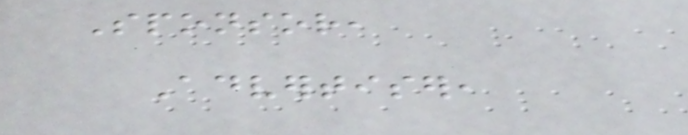Sponsor,
Advertiser,
